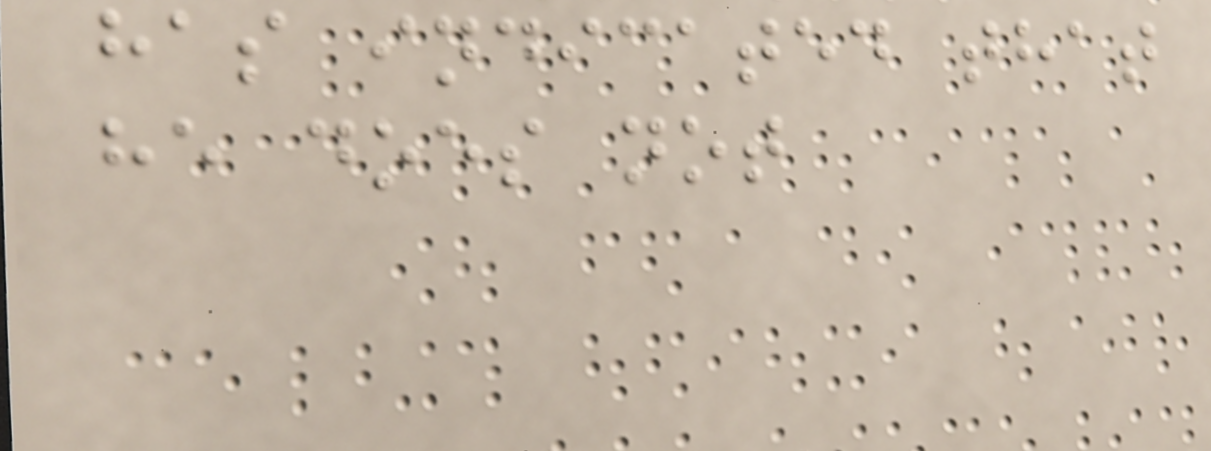has indicated that
he does not
